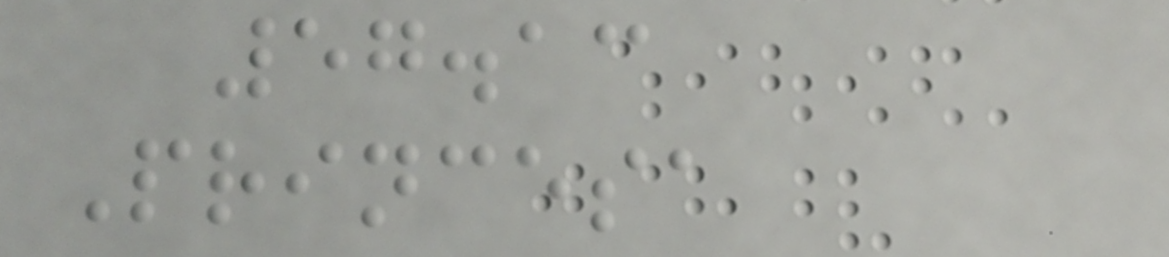57.13
Princesa
